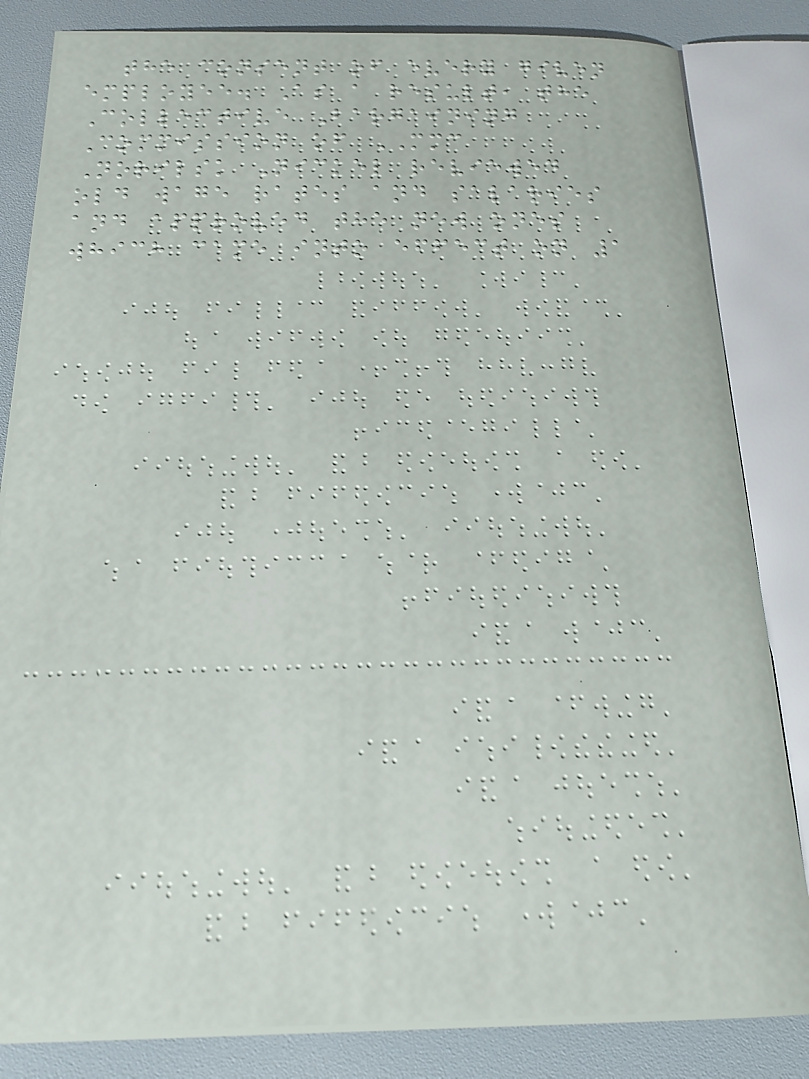the consent of every given
employee. As a result, the
Collective Bargaining
Commission of MMC
Norilsk Nickel reviewed
old wage rates and salaries
and approved the new ones
which came into effect on 1
